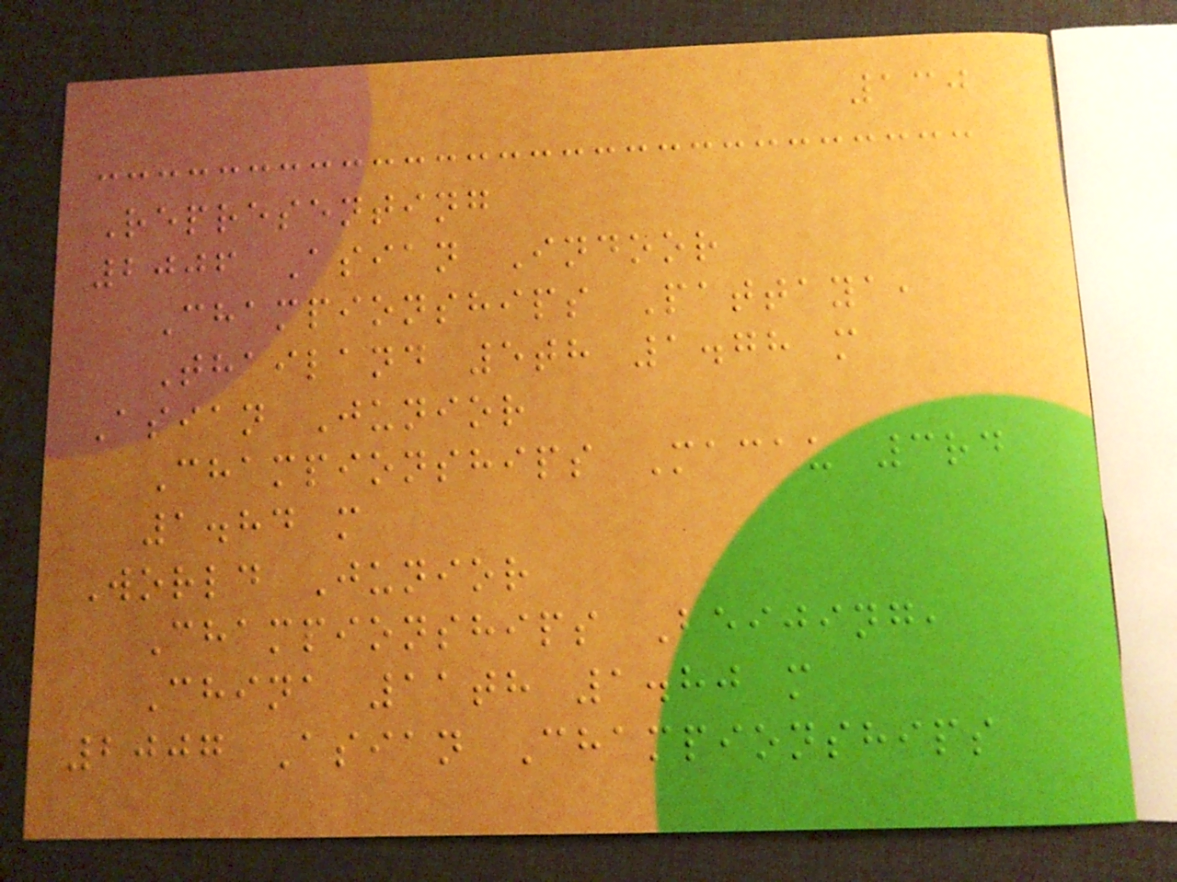130
Representing
2006 Asian Indoor
Championships Pattaya,
Thailand 5th 1.78 m
Asian Junior
Championships Macau 3rd
1.84 m
World Junior
Championships Beijing,
China 11th 1.80 m
2007 Asian Championships
